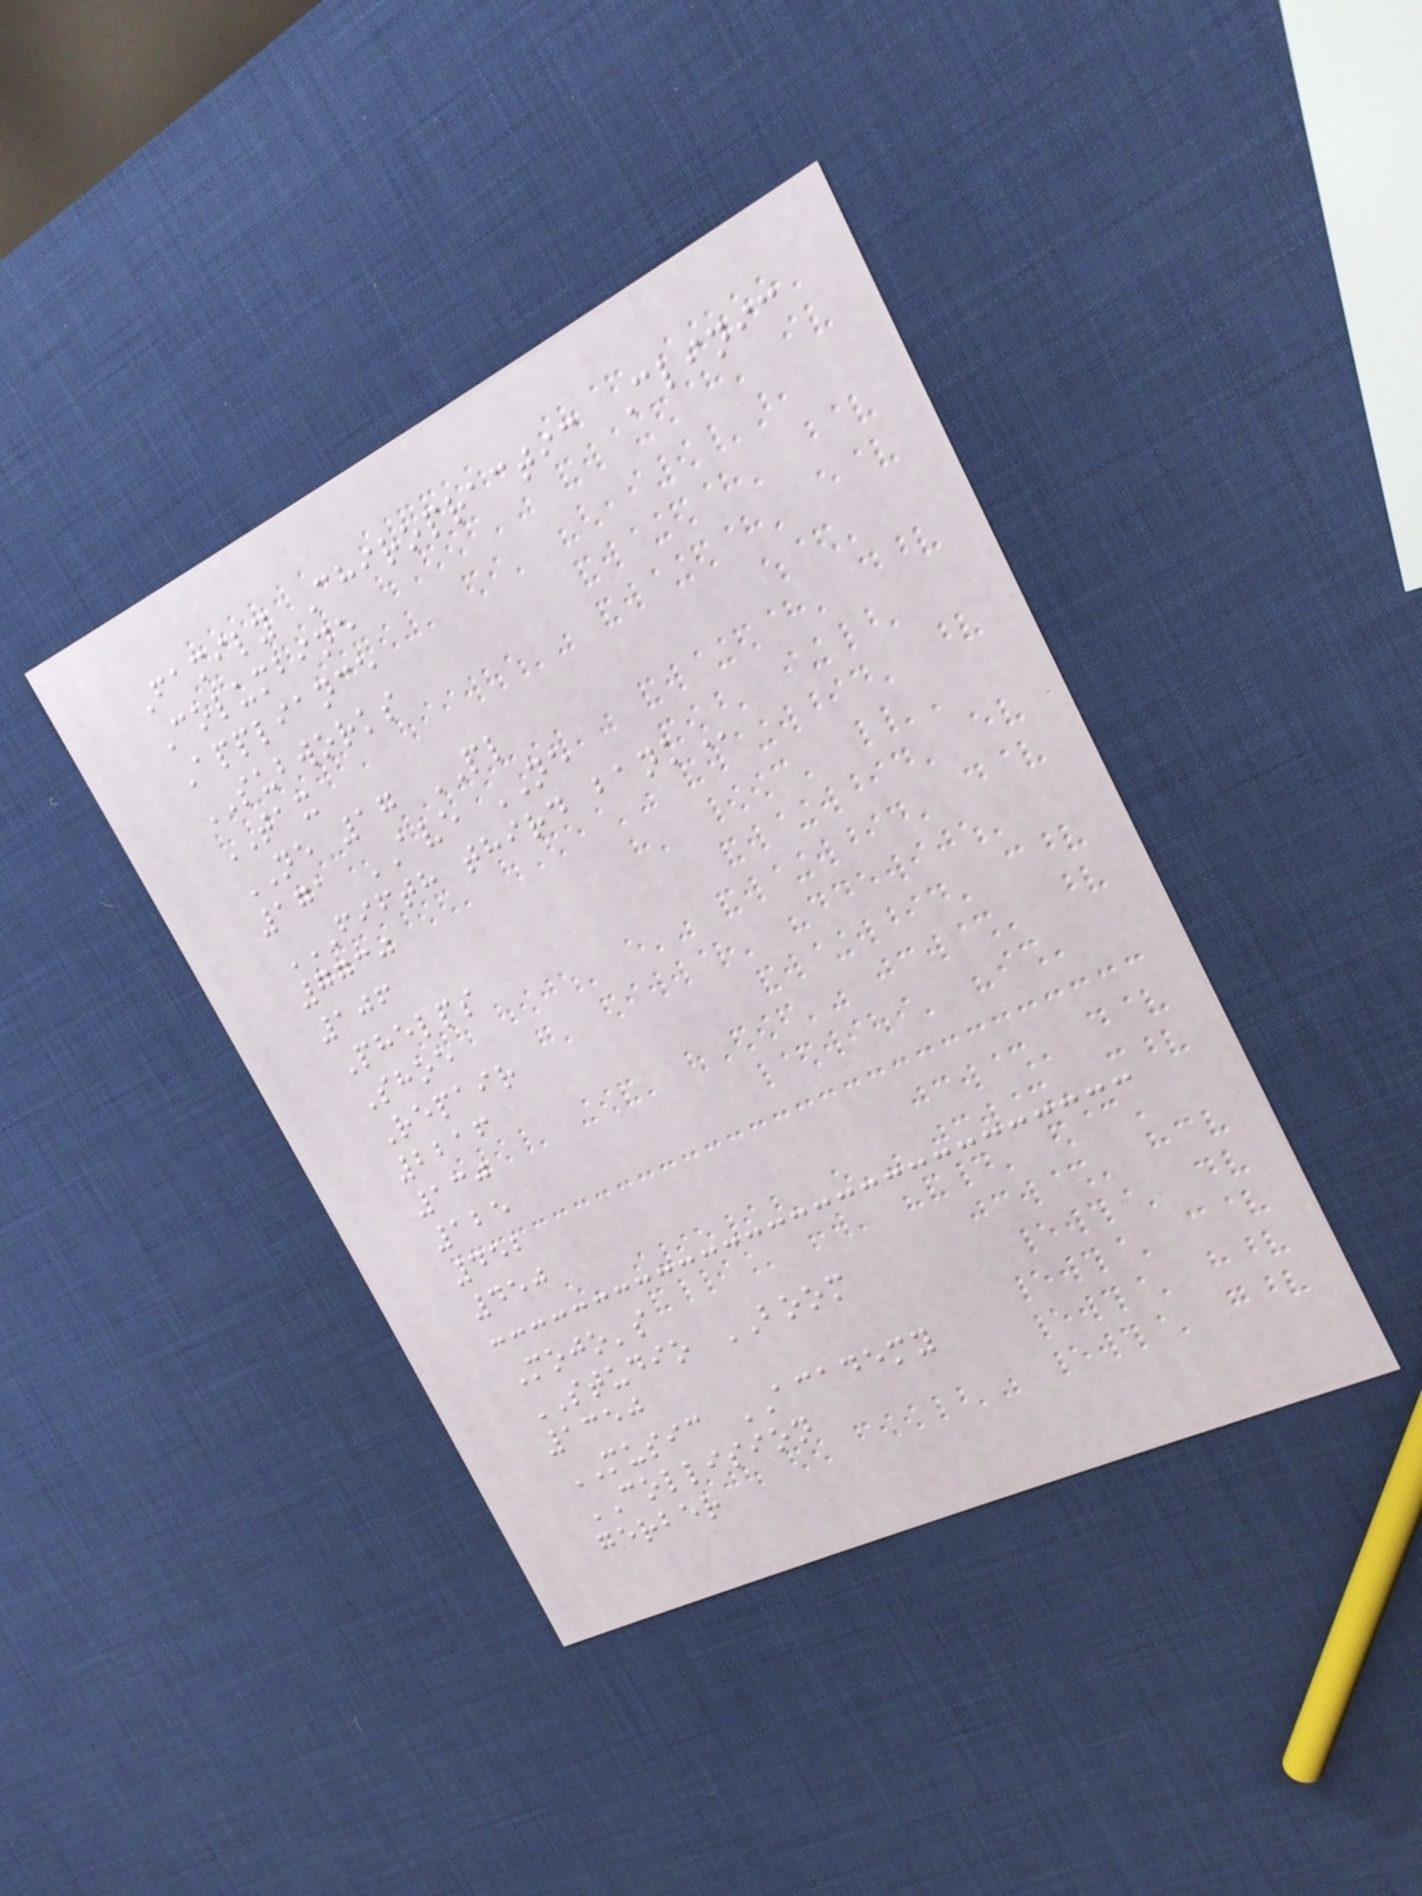Family Chiropractic Clinic
Columbine
Appliance
SUBWORKS
TAX
NE 17 PL
171 AVE NE
FIFTH THIRD BANK
7730
106
Phelps
Shoe
Repair
2216
130
125
452
450
Mojo's
STUDIO BOOM
1350
MUSIC ACADEMY
COLLISION
gerber
